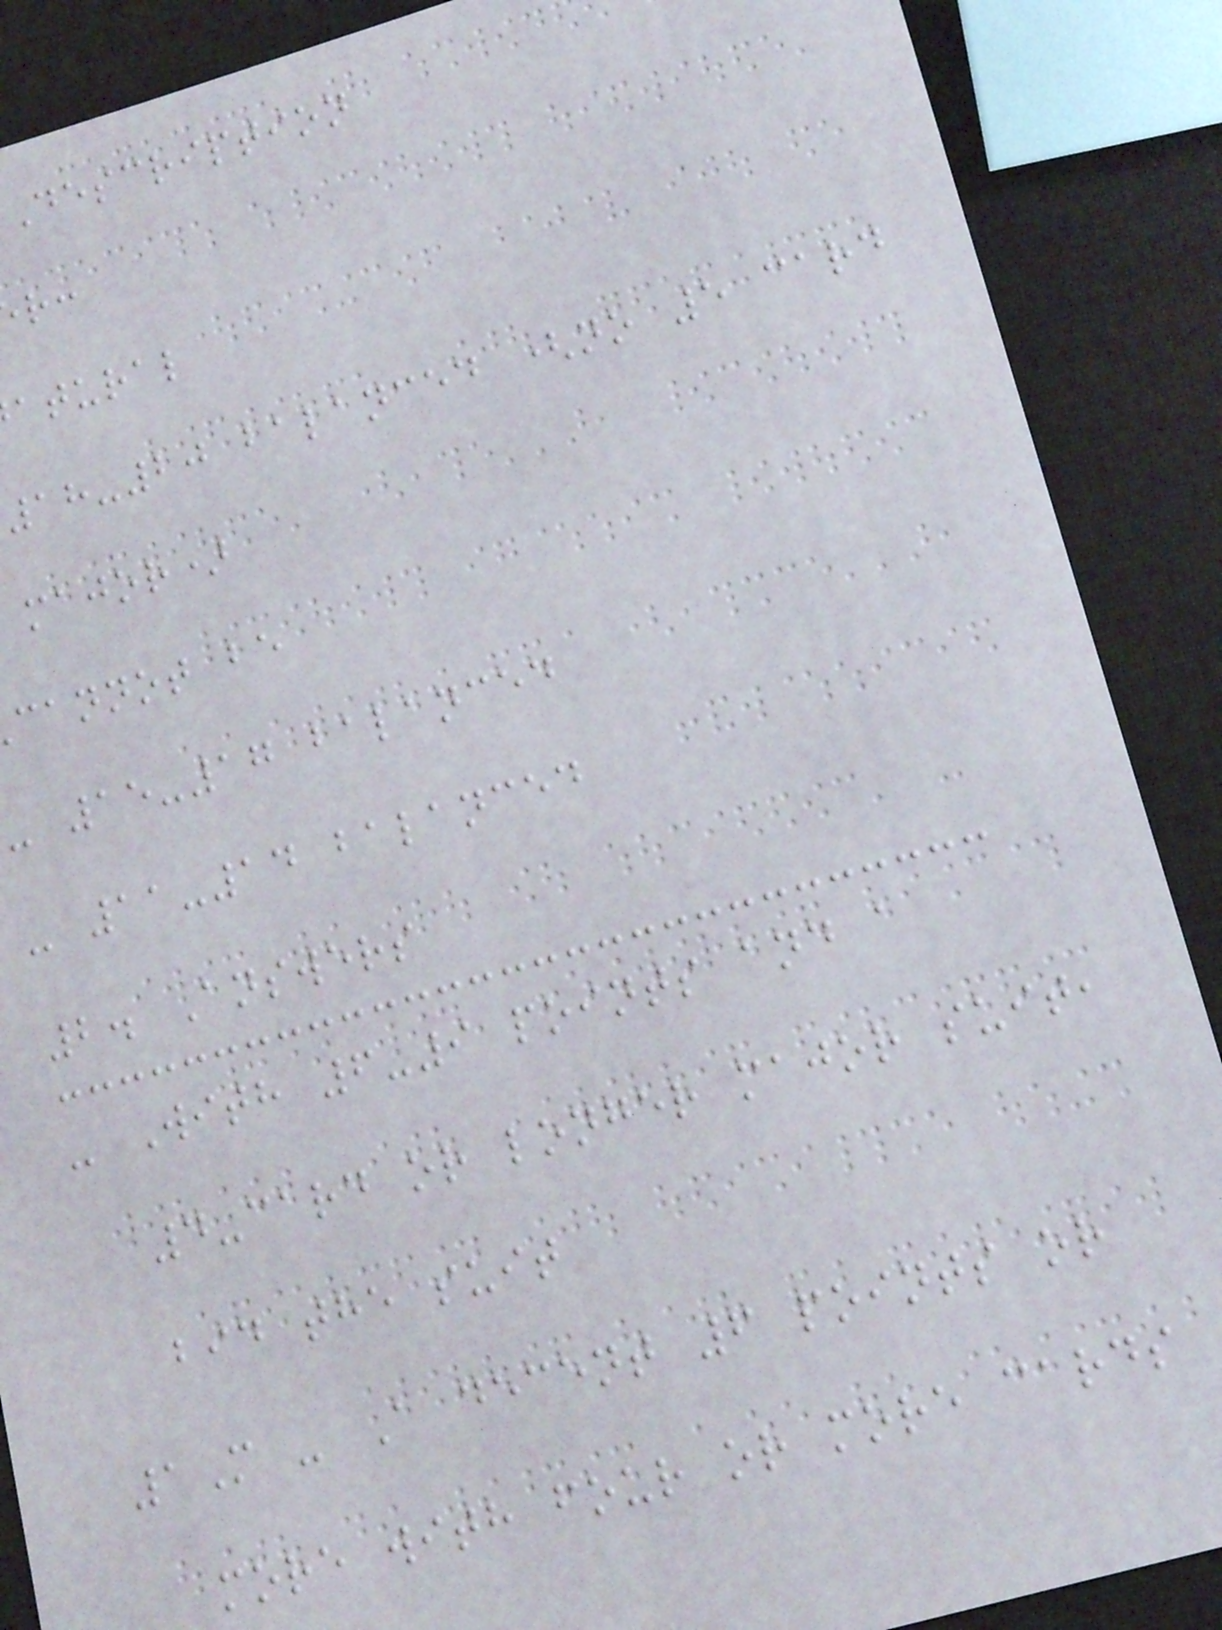Description
atural
18-20 balanced (no 5 card
major)
cannot be
- 15-17 balanced
- 11-14 balanced
2. Answers
- With 6-9 points and a
4-card or longer major suit,
bid the suit
1M - A decent 6 points or
more with four or more cards
